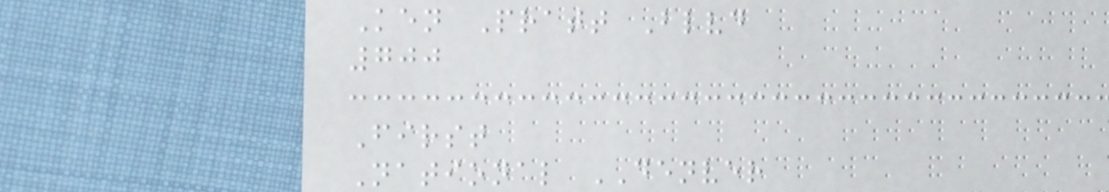Ken Pratt Blvd
700
First
National DENVER
